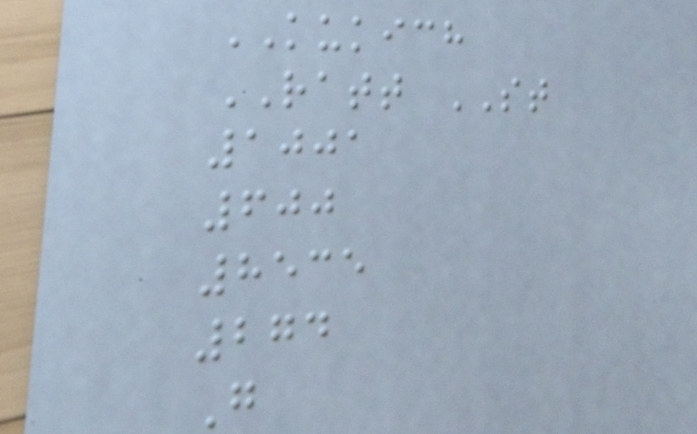KUKICH
RATT ST
1001
600
8535
274
G
